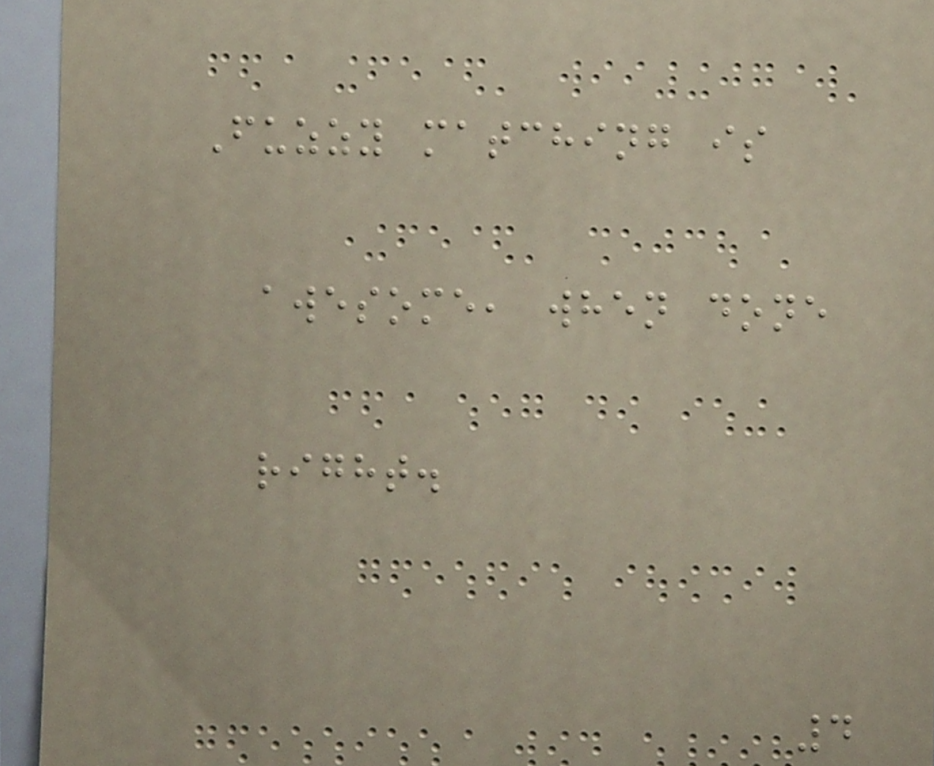Fuzzy matching is
awesome, when done
right.
4
